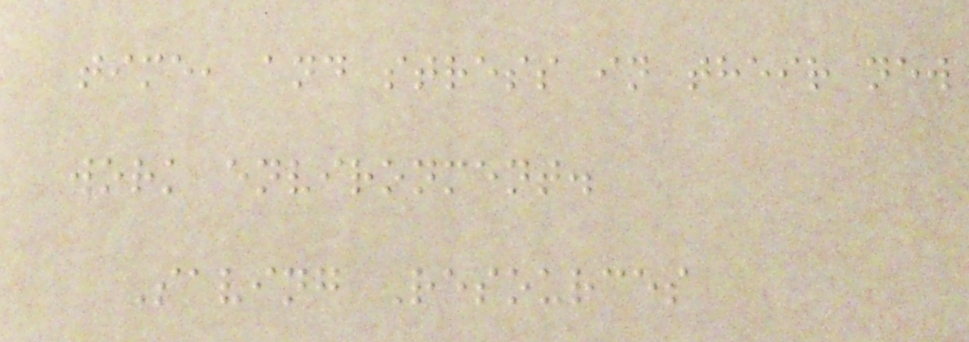time, and stress in their new
work environment.
Saving Resources
